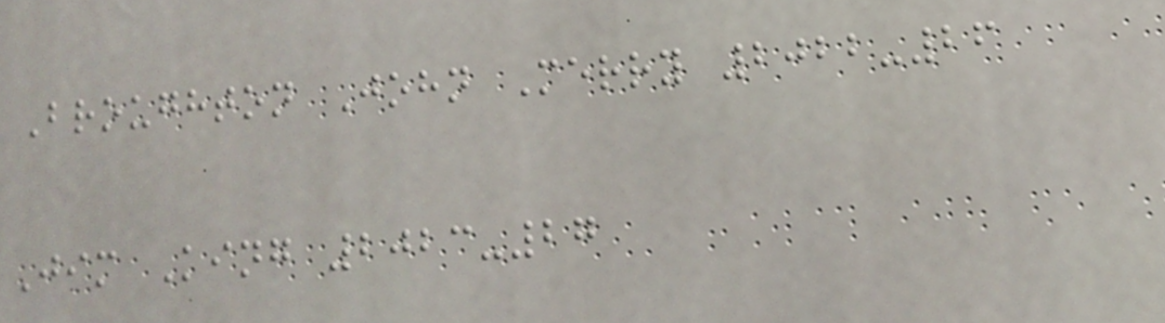Broughton John Merry 2022-26
Jim King 2023-27
